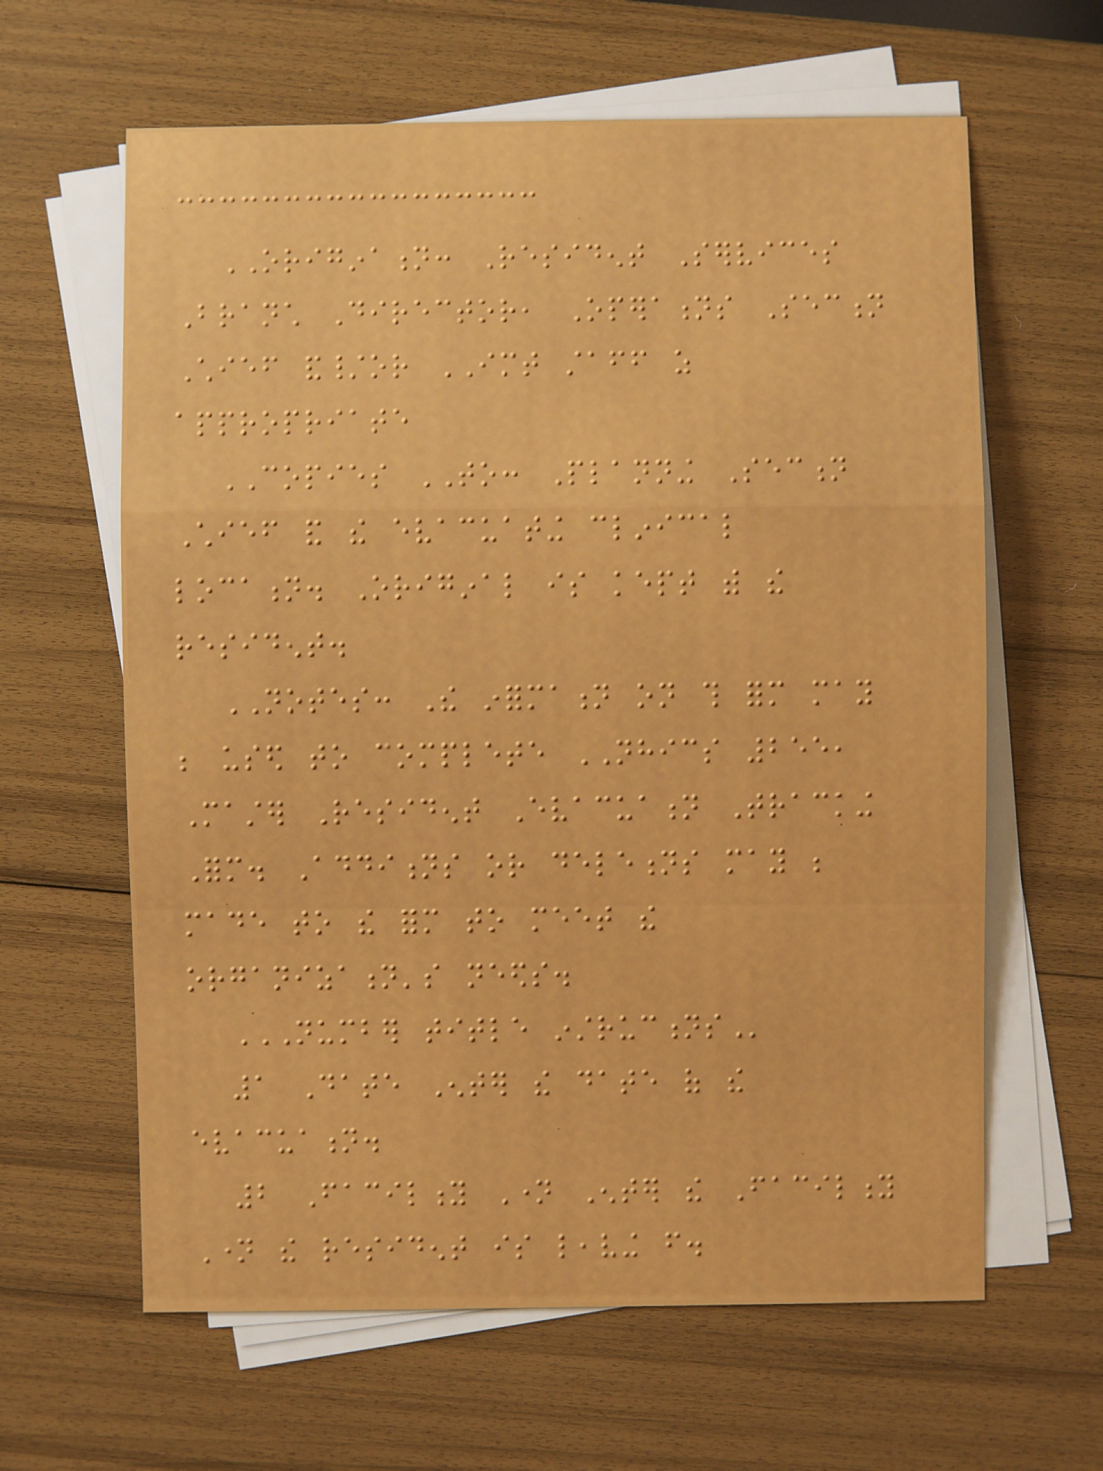ORIGINATION: Resident Services
Branch Director, Operations Section
Chief and/or IMT staff as
appropriate
COPIES TO: Planning Section
Chief and the evacuating clinical
location. Original is kept with the
resident.
NOTES: The information on this form may
be used to complete NHICS 255,
Master Resident Evacuation Tracking
Form. Additions or deletions may be
made to the form to meet the
organization's needs.
NUMBER TITLE INSTRUCTIONS
1 Date Enter the date of the
evacuation.
2 Facility Name Enter the Facility
Name the resident is leaving from.
